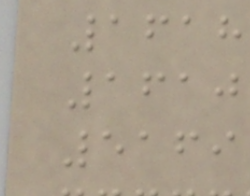1618
1610
5169
